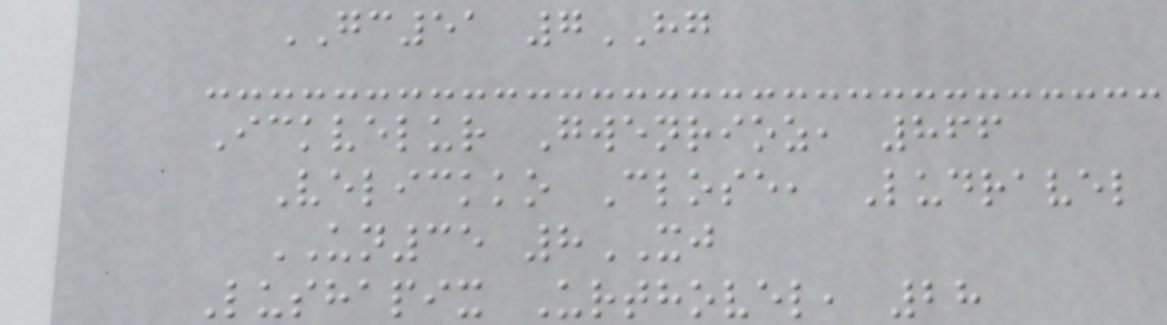GC51 7HG
Ickvelur Gwenrioz, 866
Velickko Close, Ludravel
UN35 8XJ
Lushapix Urthovel, 28
